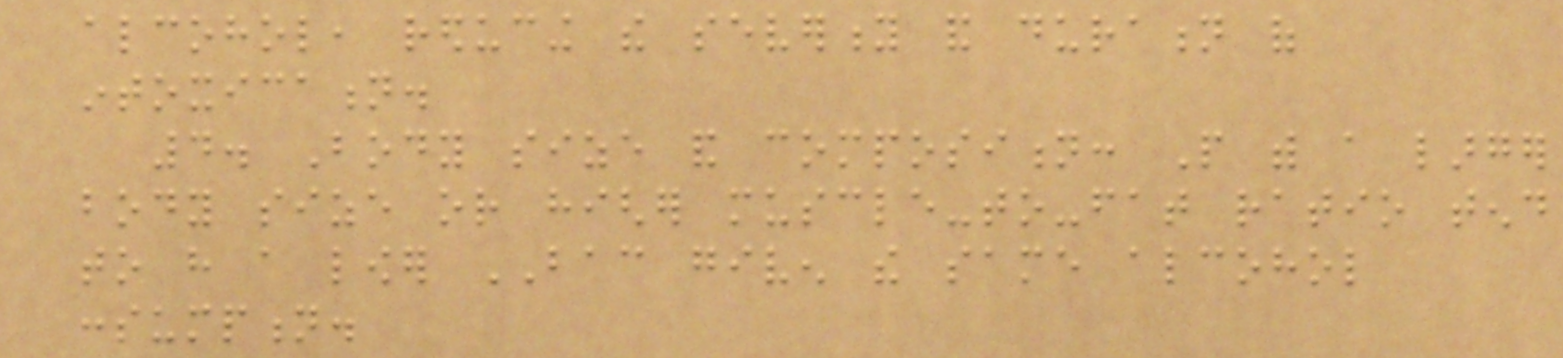alcohol, reducing the severity and duration of
intoxication.
4. Body size and composition: People with a larger
body size or higher muscle-to-fat ratio tend
to have a lower BAC given the same alcohol
consumption.
